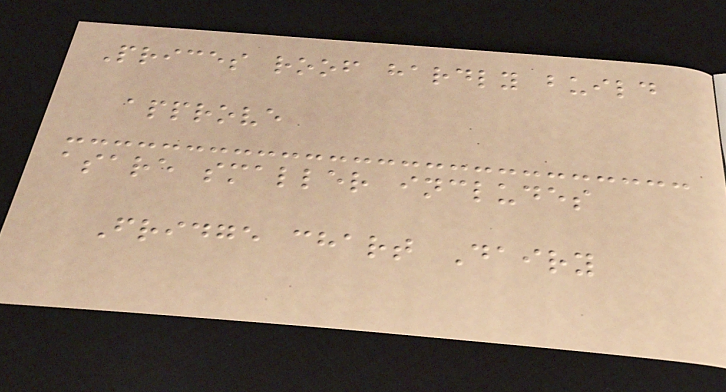Prices roof hardly build
approve
asare smaller includes
Fridge chart Dairy
